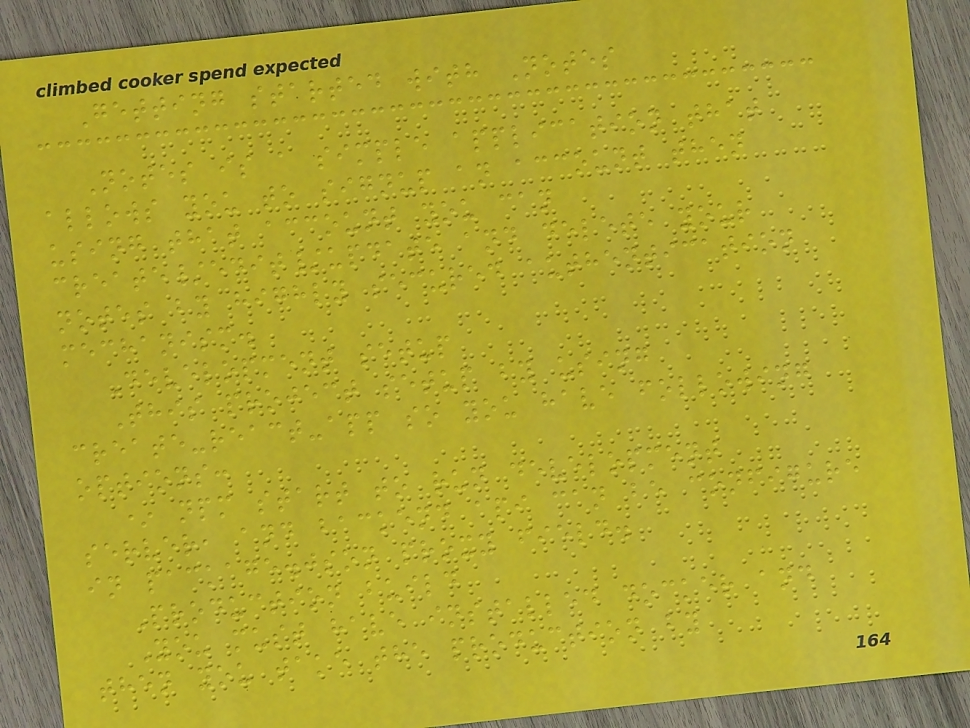Getting started with Notes
Notes is a simple application that
allows you to signup an account then
using that account you can
create/edit/update and delete your
notes by highly secured authentication
mechanism.
Development setup
This project setup by using
create-react-app so you have following
options:
* npm start to run development
server, and backend api can be configure
in package.json proxy field.
Production build
You must have installed docker and
then you take the production by
